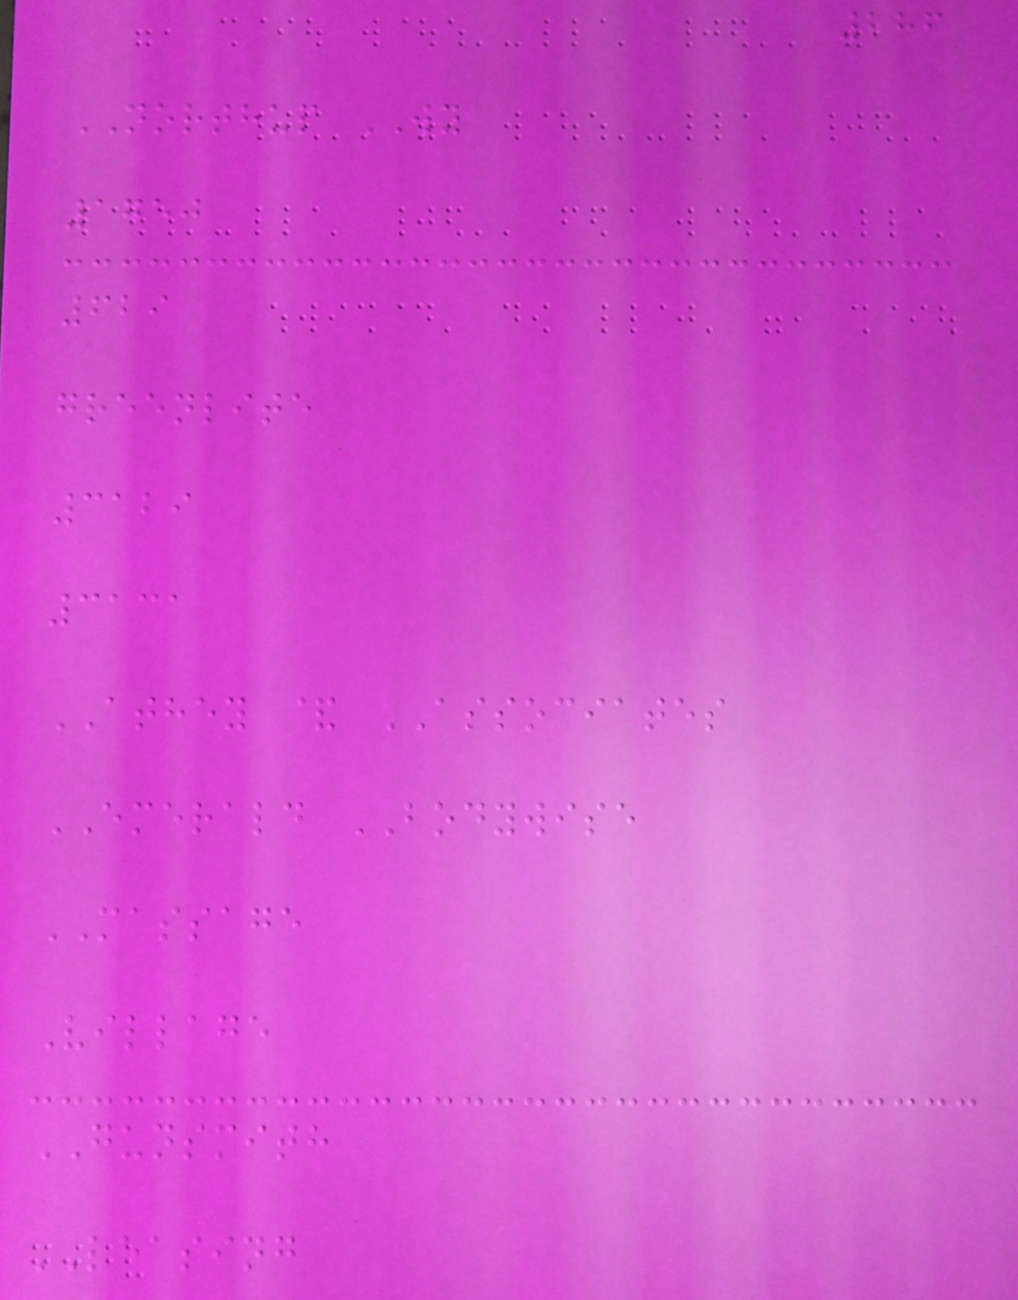286
NORTHUP WY
1750
629
greenlite
3129
3131
ATHEY & ASSOCIATES
EMERALD BODYWISE
MASSAGE
Village
GUNSMITH
LEASING
